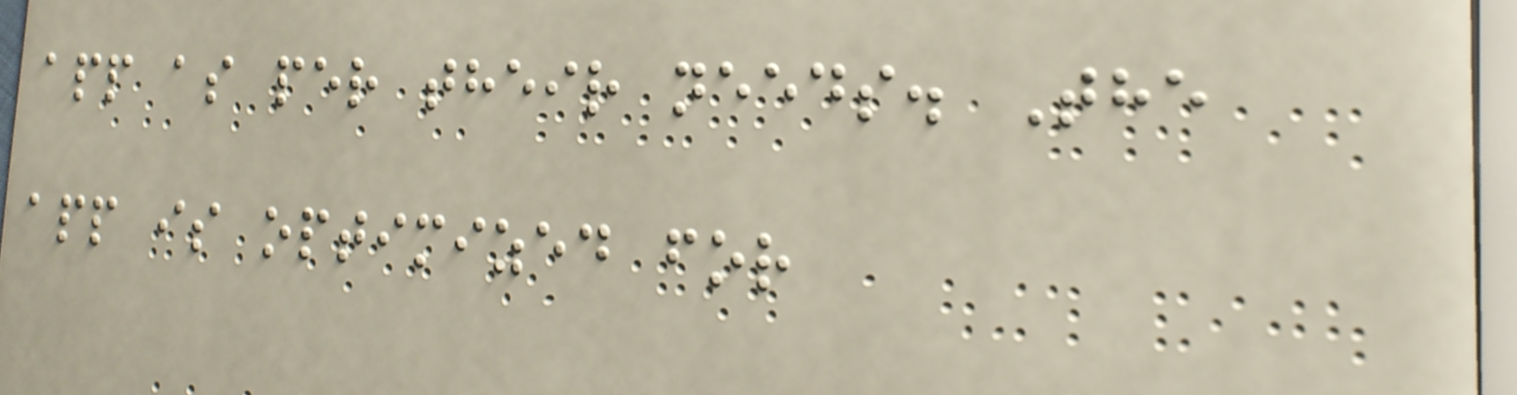app as per their needs. The
app is optimized for
